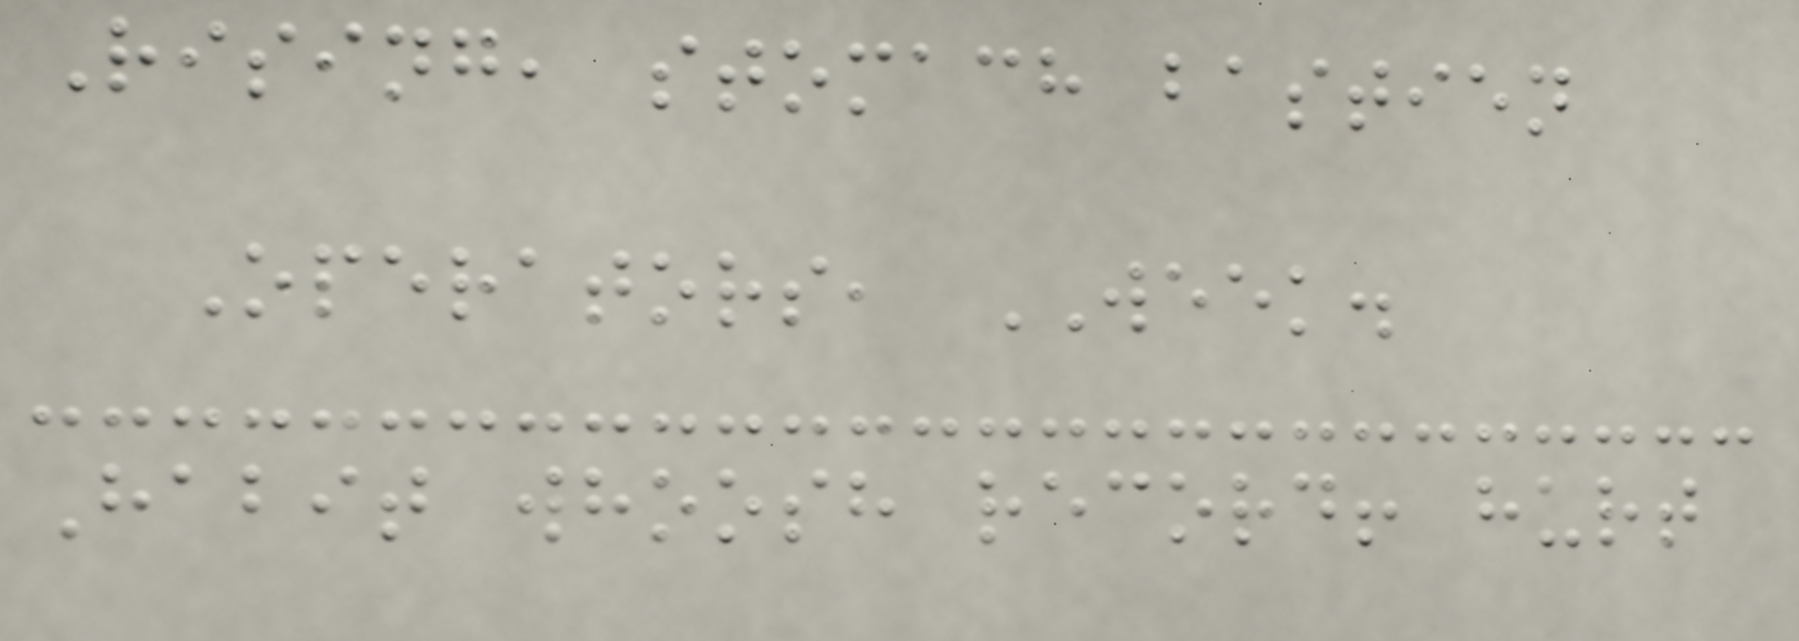Rising, stomach bastien
Operators, WEEK.
Habit whoosh record! hurt
